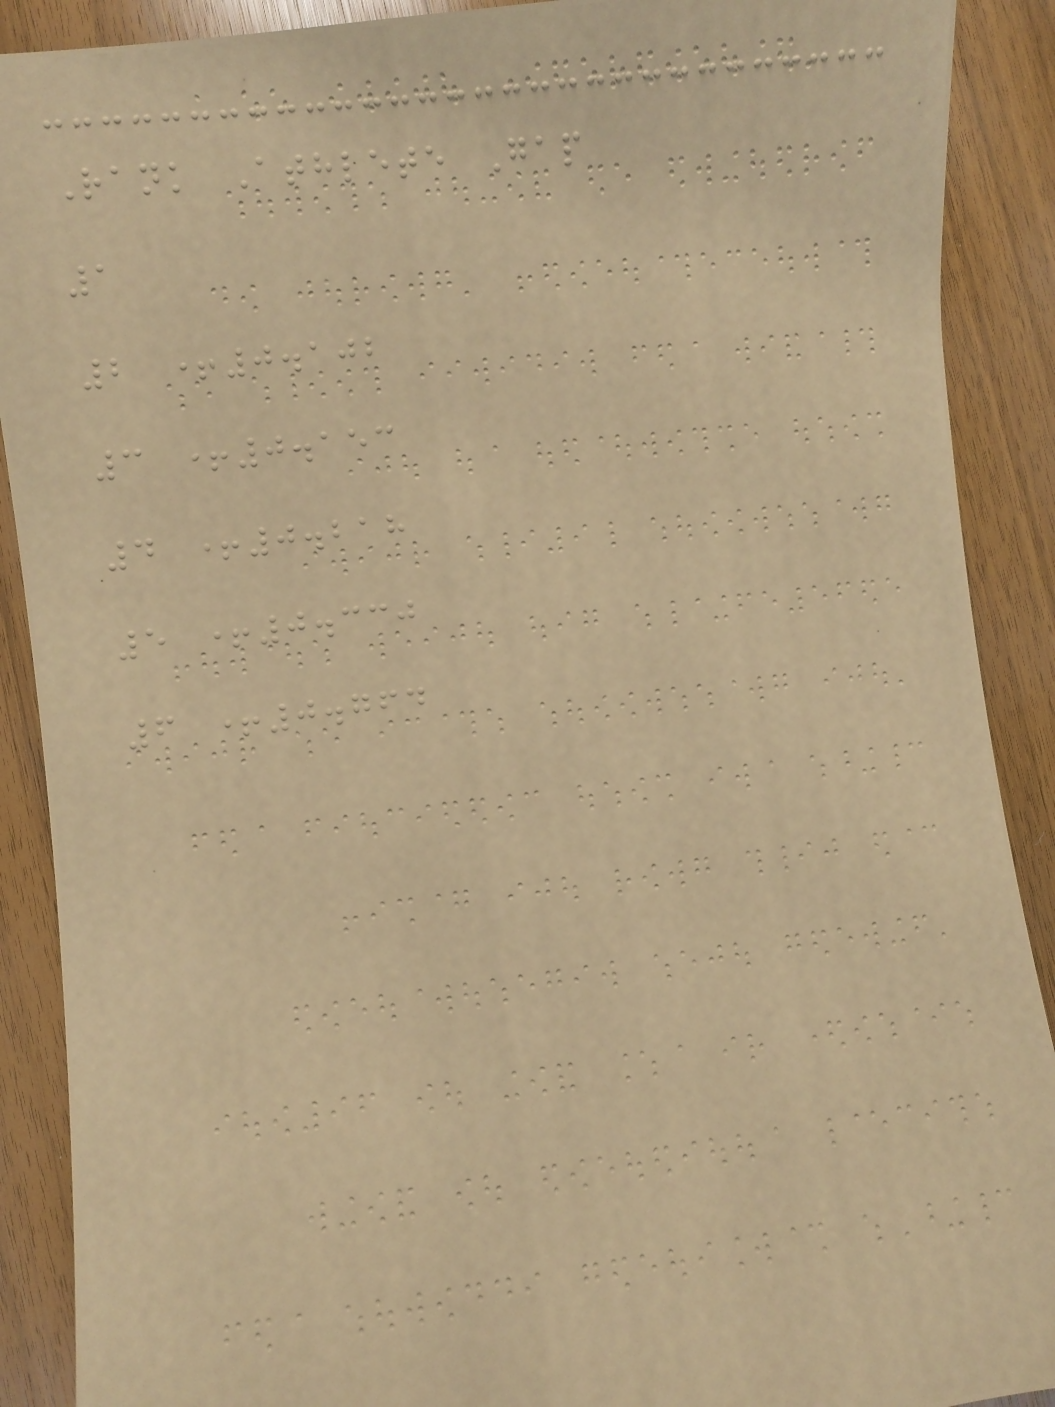Rank Athlete Gap
1
2 +0.102
3 +0.153
4 +0.218
5 +0.330
6 +0.764
